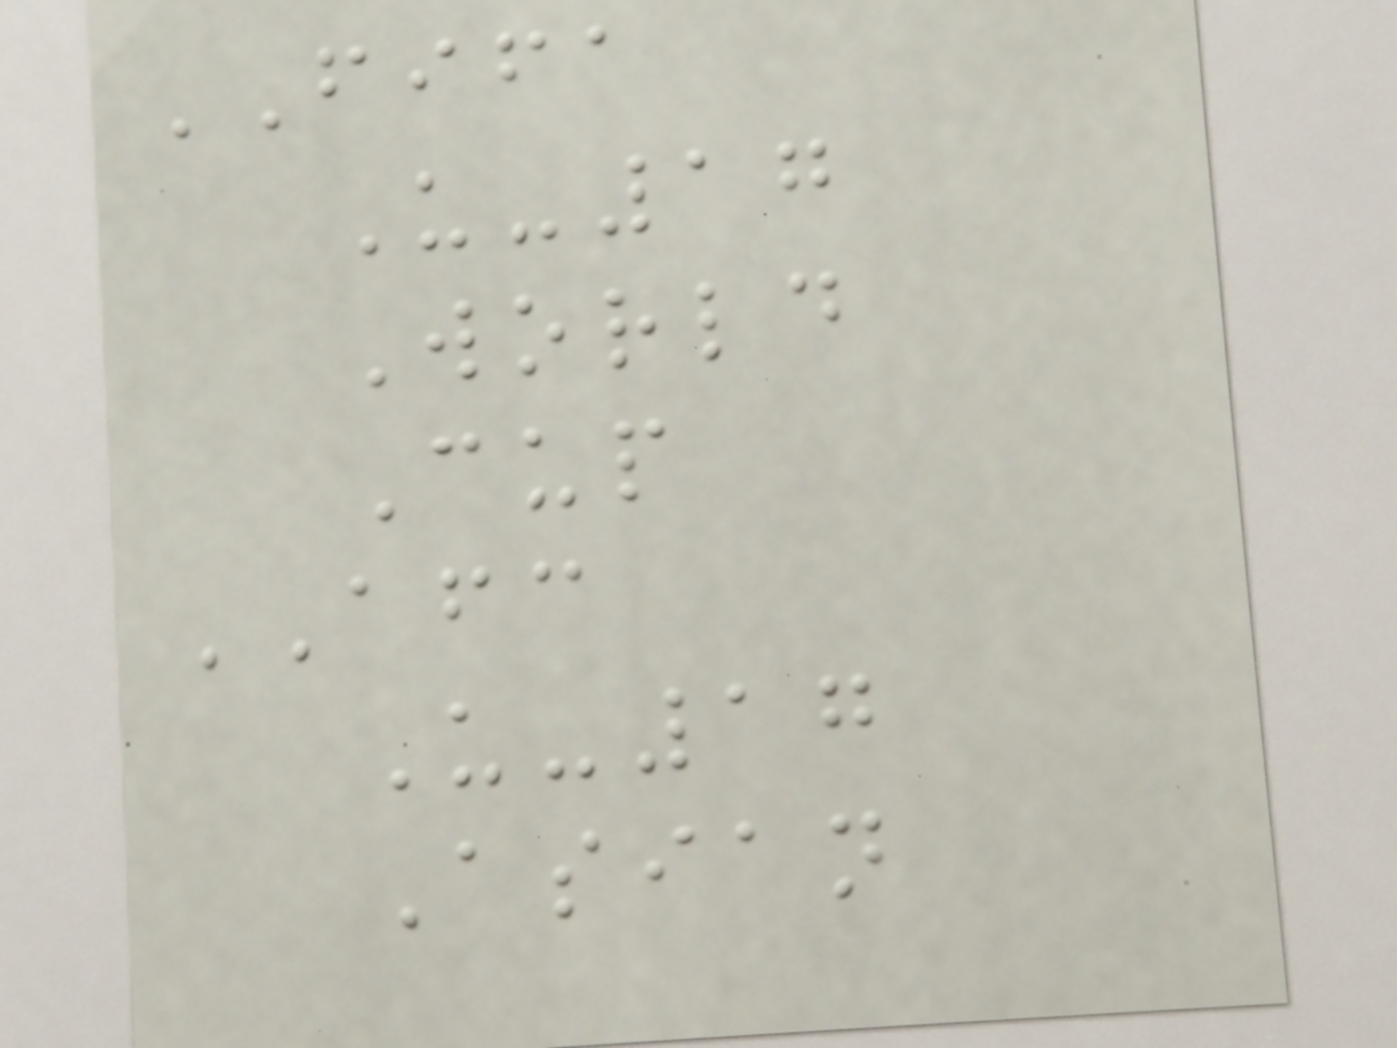FIFA
U-17
World
Cup
AFC
U-17
Asian
